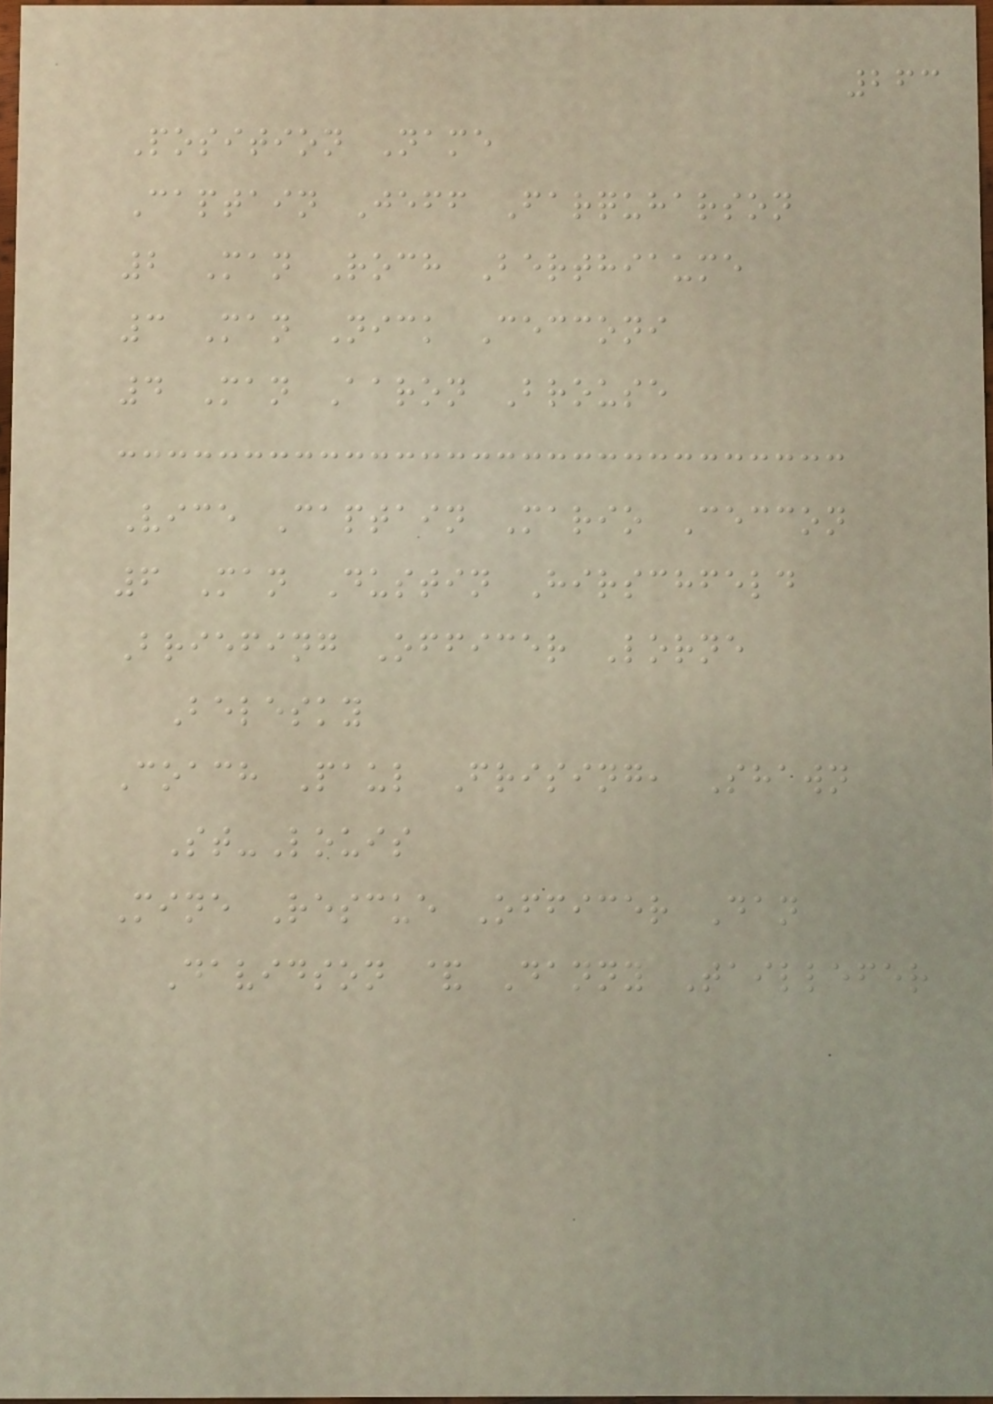263
Position Name
Captain Jeff Farquharson
2 Man Roch Berthiaume
3 Man Nick Cecconi
4 Man Aaron Brouse
Vice Captain Mario Ceccon
6 Man Dustin Hirschfeld
Briefing Officer Lorne
Belesky
Coach Paul Frising, Shawn
St-Louis
Mine Rescue Officer Dan
Davidson & Danny Taillefer
